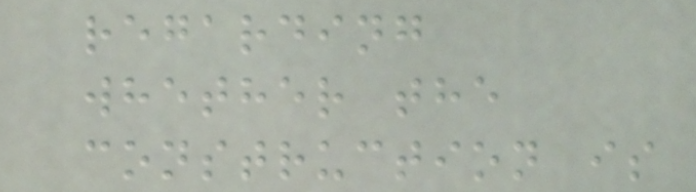regarding
whether the
construction is
